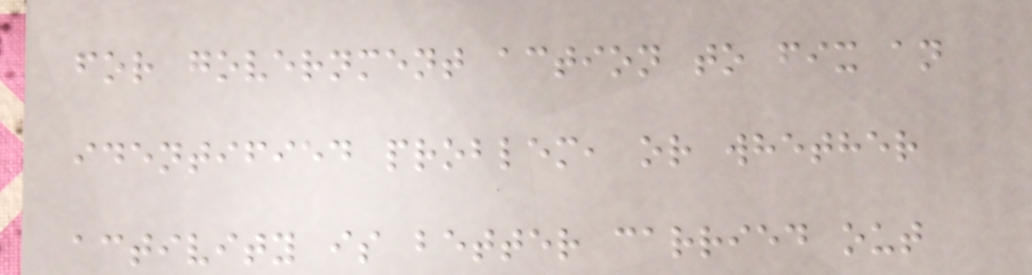for government action to fix an
identified problem, or whether
activity is better carried out
